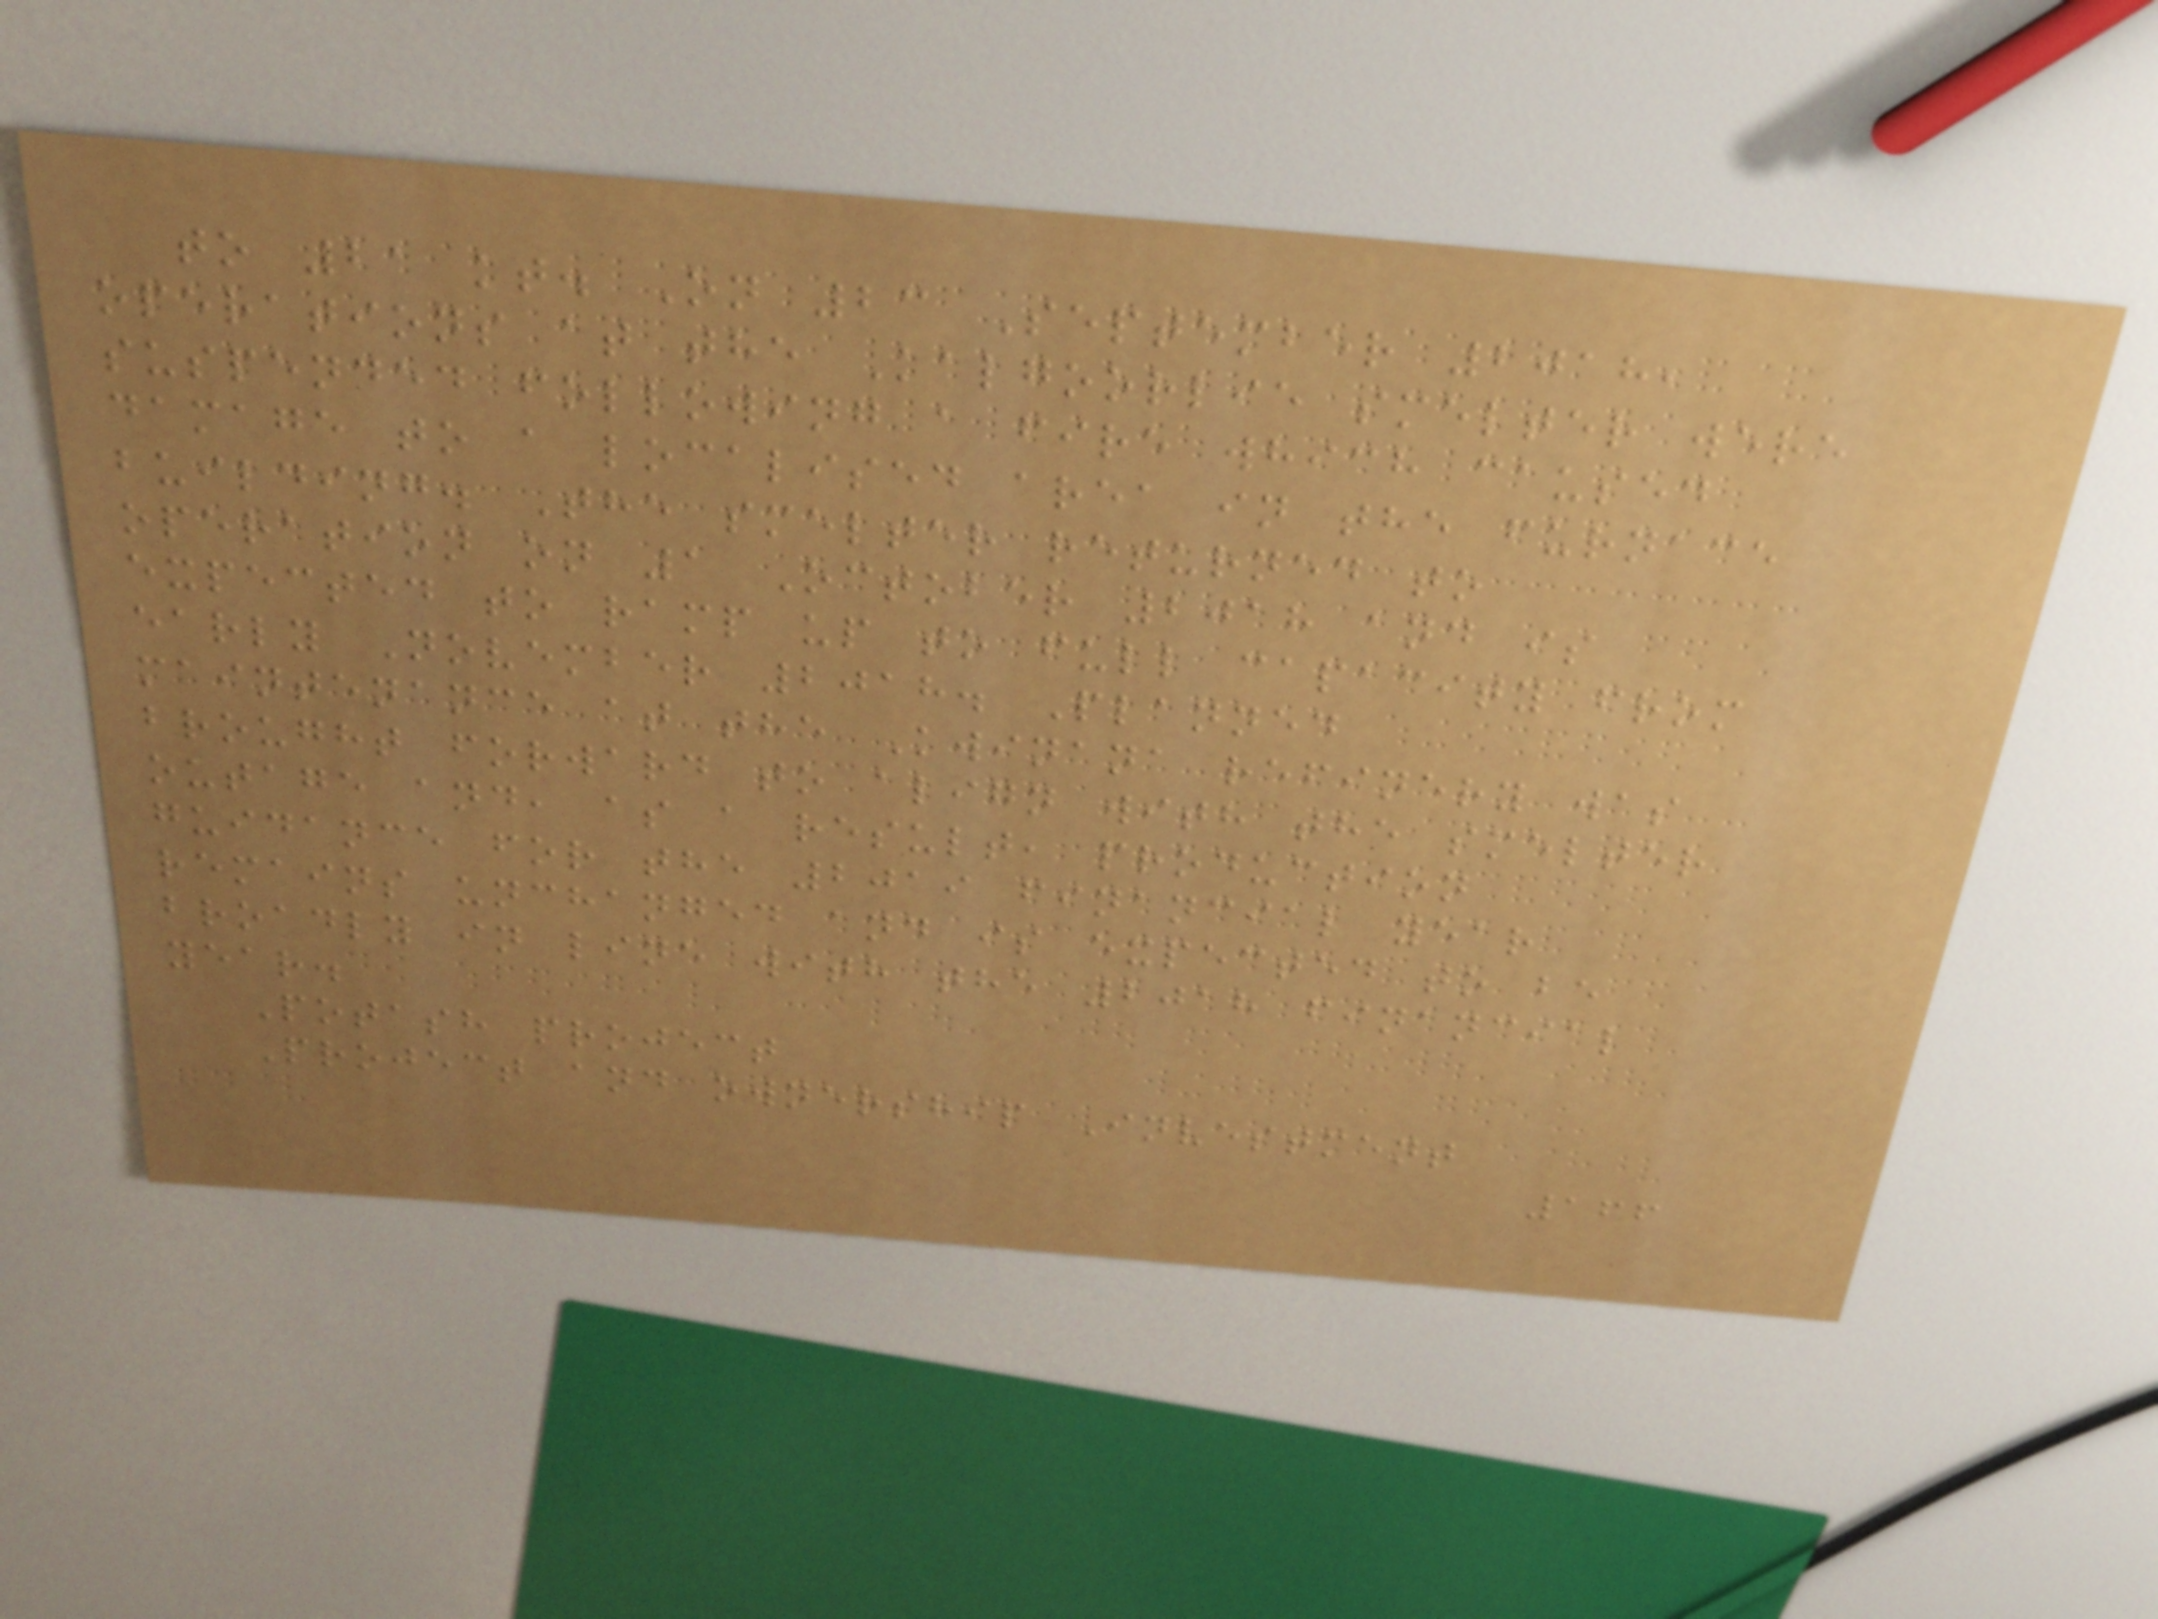to 21 kt. On 23 September 2018,
operations at the Kalgoorlie smelter were
suspended following a fire which caused
damage to a localised area in the furnace
building. The smelter returned to
operation on 1 October 2018 and is
expected to ramp up to full capacity from
early November 2018. Planned
maintenance at the Kwinana refinery was
brought forward to align with the smelter
outage and, as a result, production
guidance for the 2019 financial year
remains unchanged and is expected to be
broadly in line with the 2018 financial
year.
Potash project
Project and ownership Investment
166
